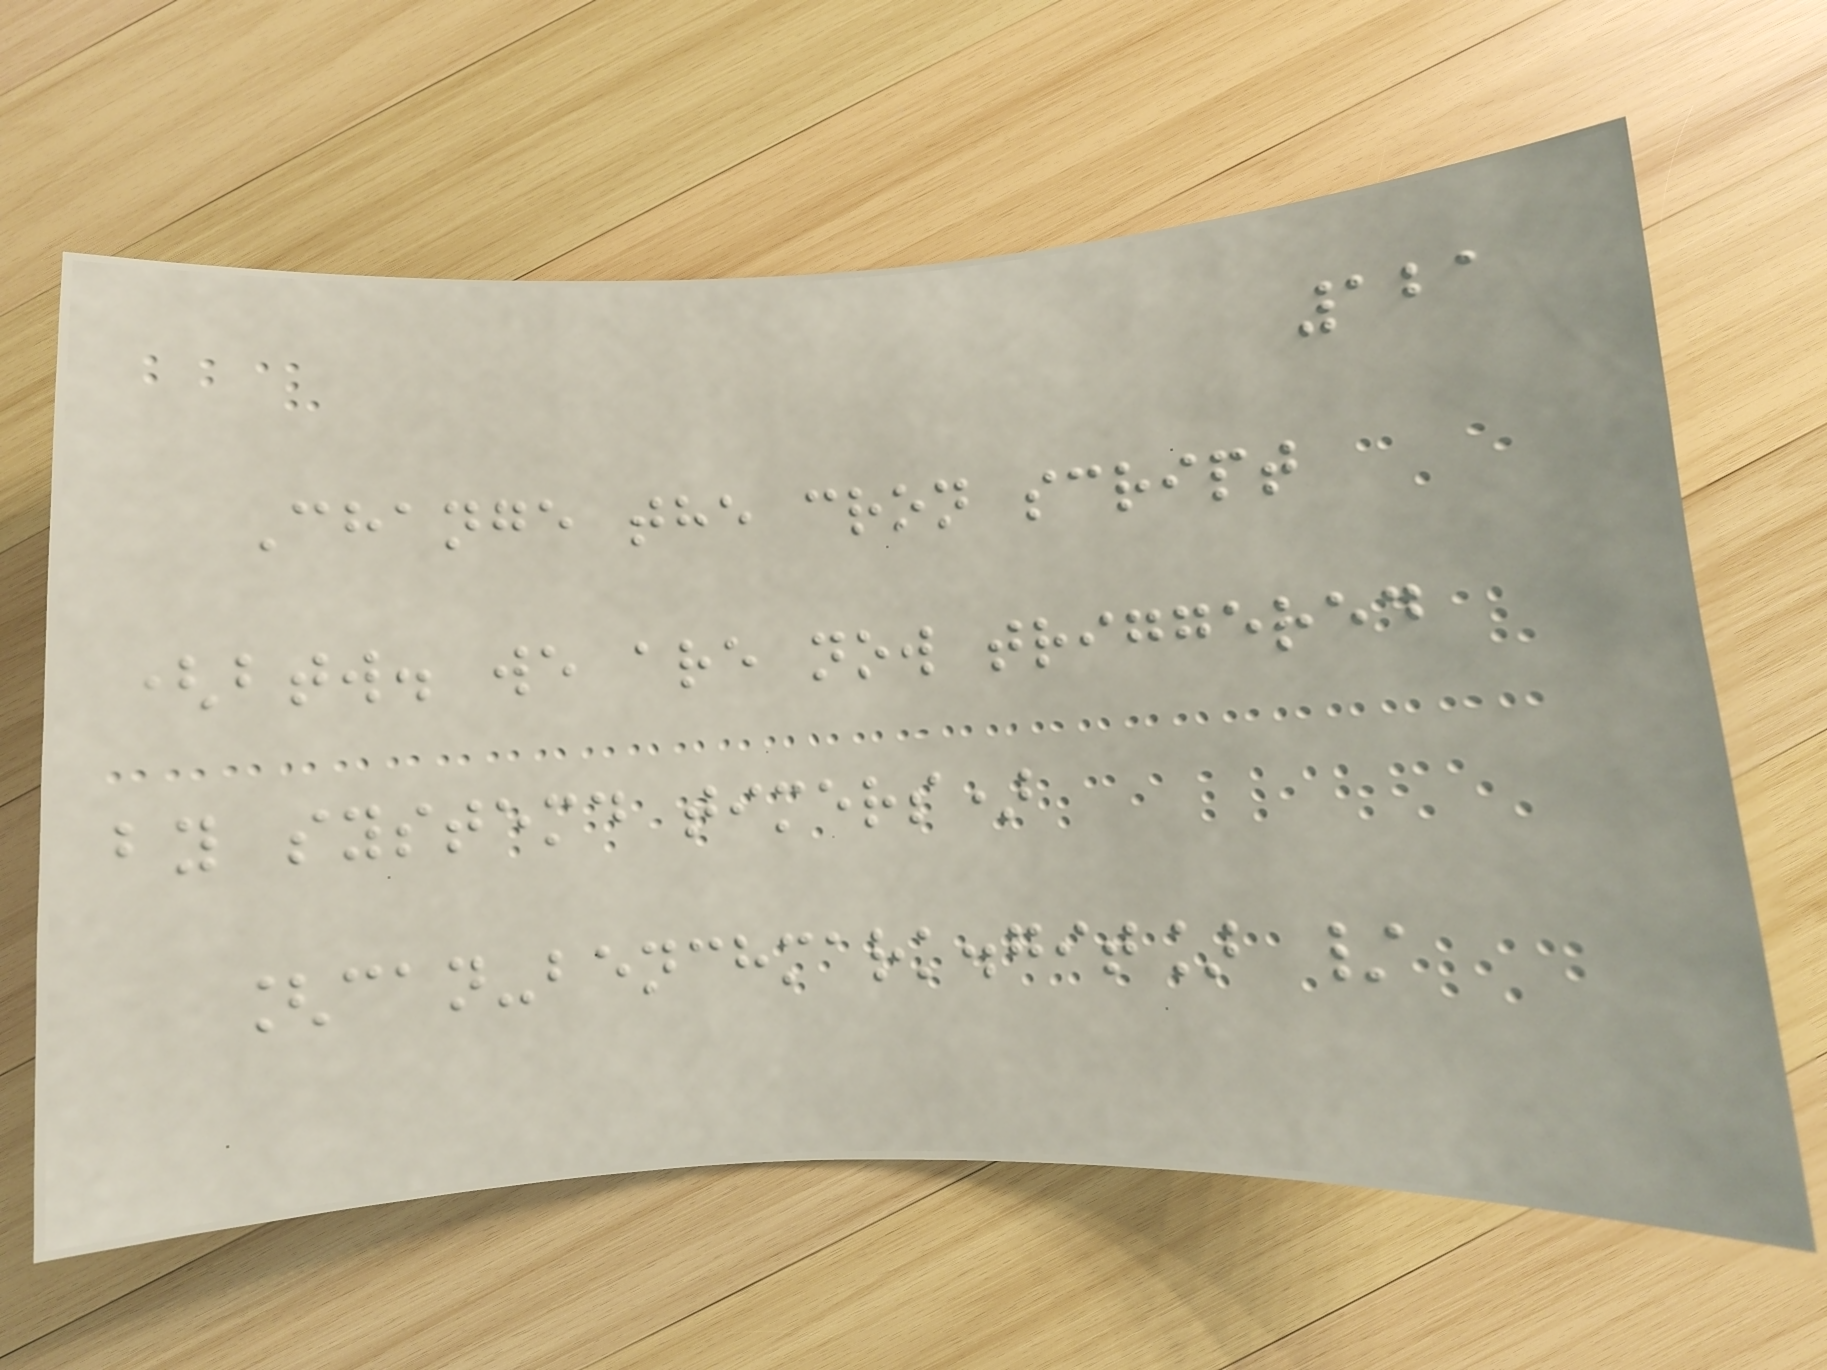121
Change the cron script
(btw. we are now triggered
by systemd timers)
[can-benchmark.git] /
